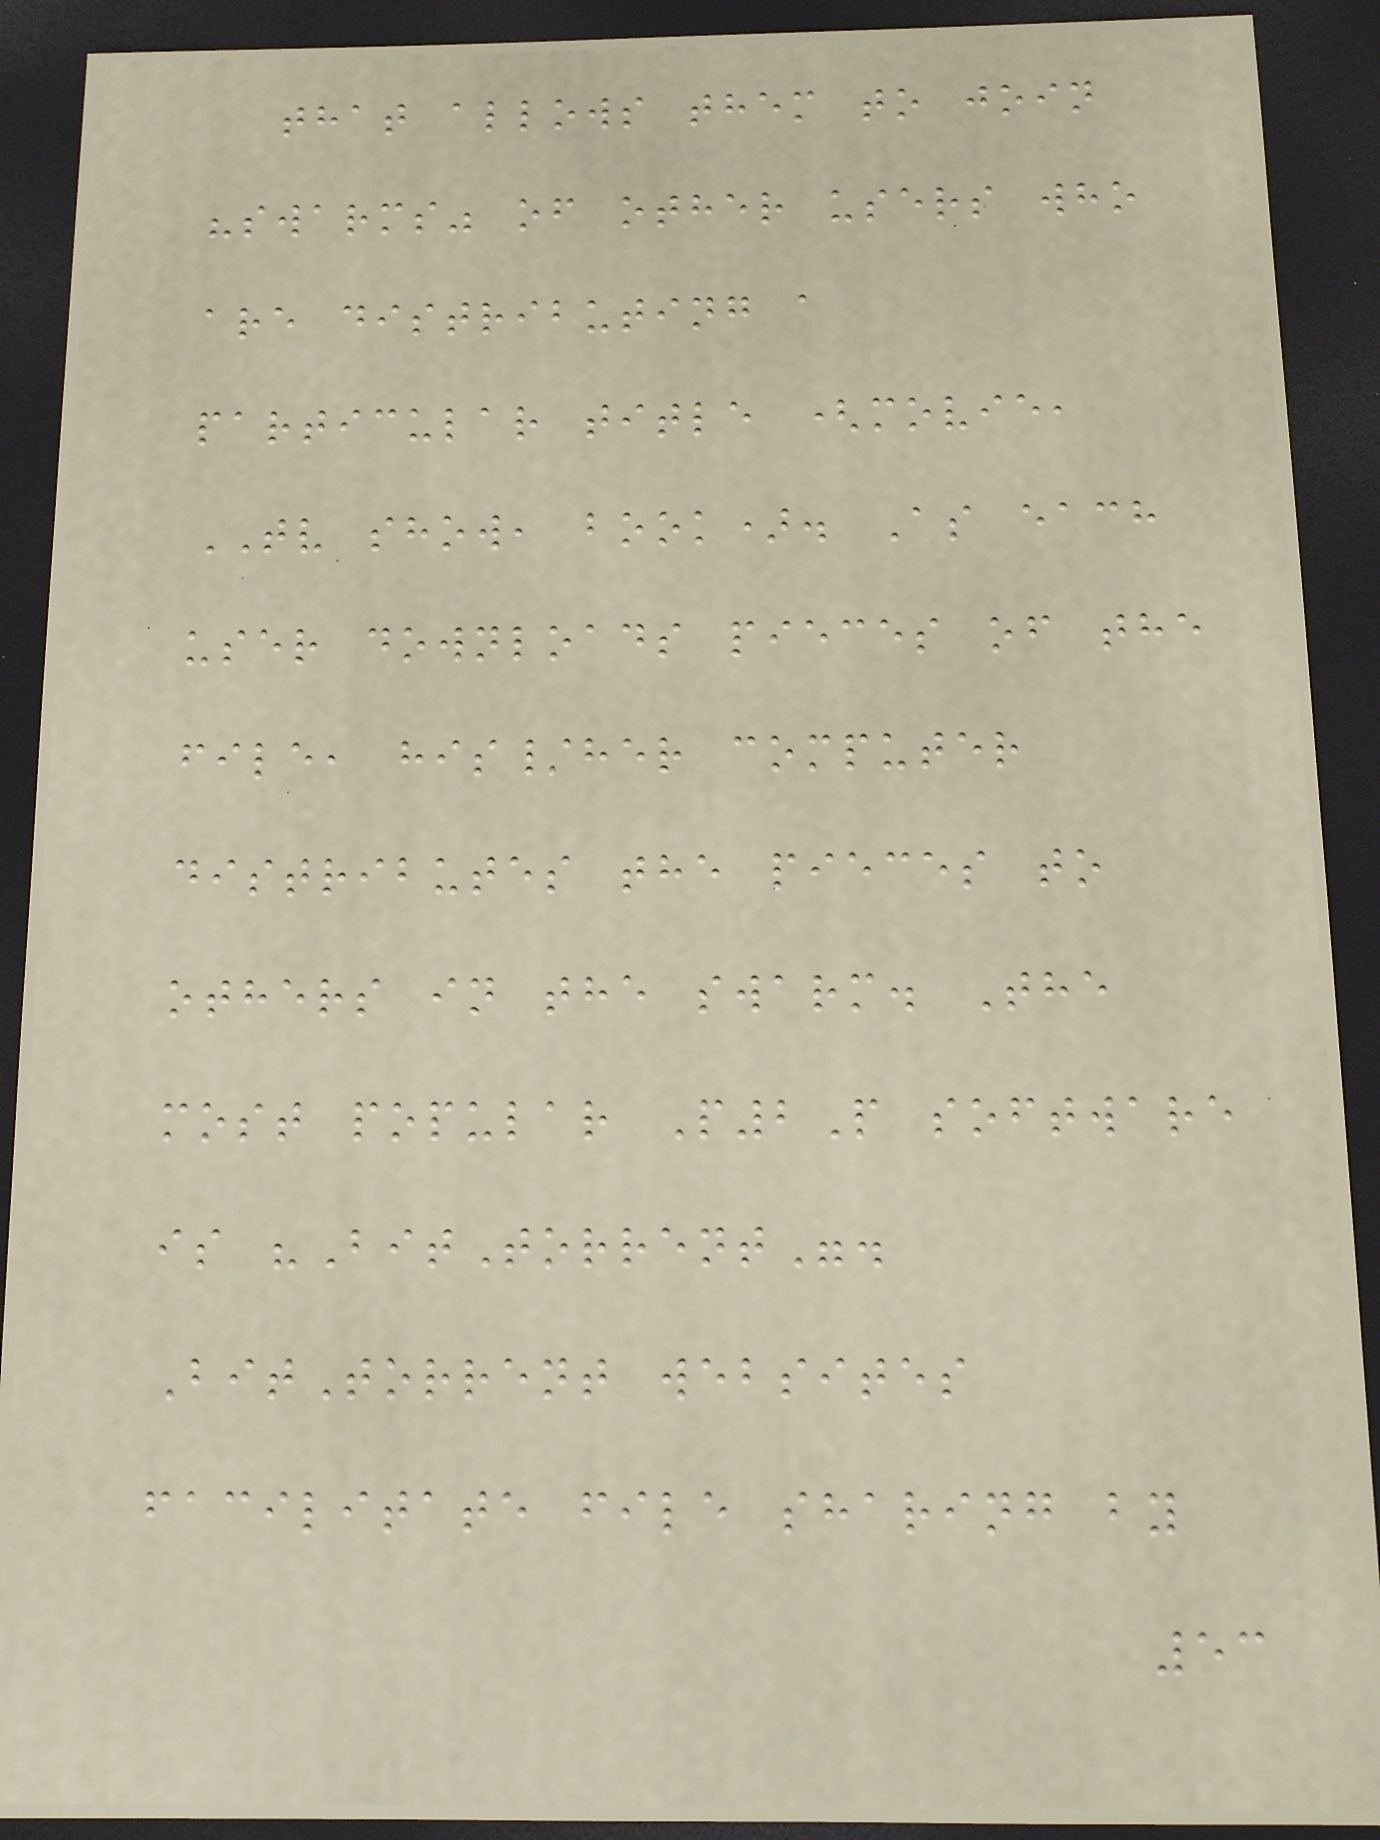that allows them to join
"swarms" of other users who
are distributing a
particular title (movie,
TV show, book). As each
user downloads pieces of the
file, his/her computer
distributes the pieces to
others in the swarm. The
most popular P2P software
is "BitTorrent".
BitTorrent websites
facilitate file sharing by
53
